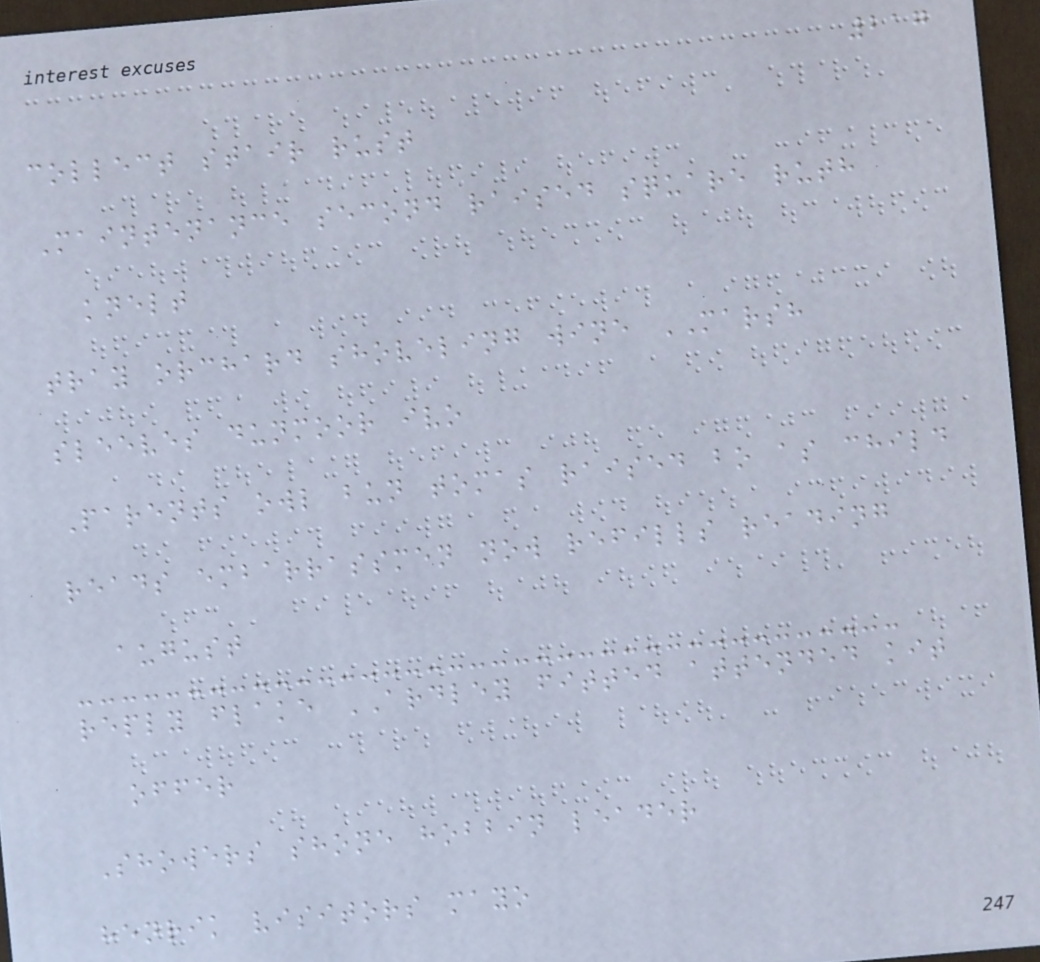217
collect stair rust
Maintenance second raised square ruth
knelt
tray orchard shoveling wine MARSH
sleeves dunmoor ivo
Parents owl bun tomas raised bo as child
reads embarrassmen now refills reading
august
reply flake ARDLEY fitted attended kit
offer
Showers shone hobbin leader
henrik visitors mayo
